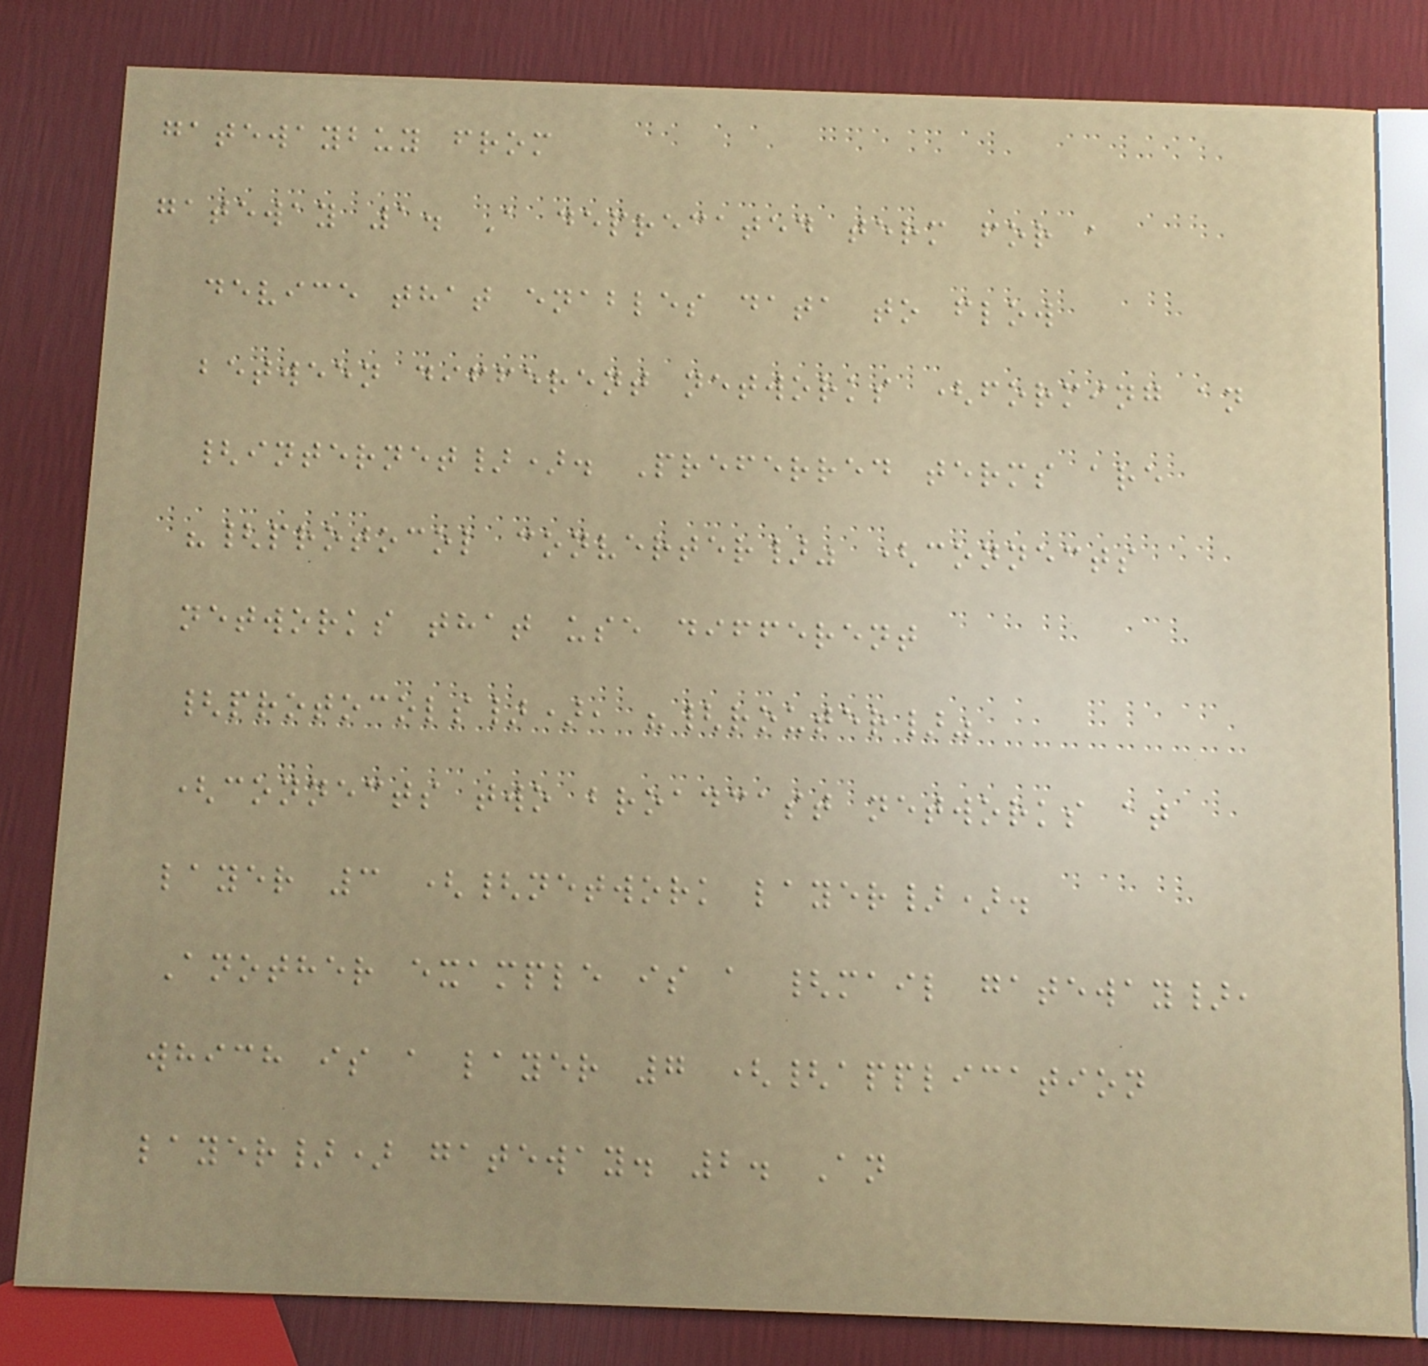gatewaybuy from
gateway 1. A deprecated term for a
device that enables data to flow
between different networks (forming an
{internet}). Preferred terms are
"{protocol converter}" (connects
networks that use different
{protocols}), "{router}"
(connects two broadcast networks at
layer 3 ({network layer}).
Another example is a {mail gateway},
which is a layer 7 ({application
layer}) gateway. 2. An
